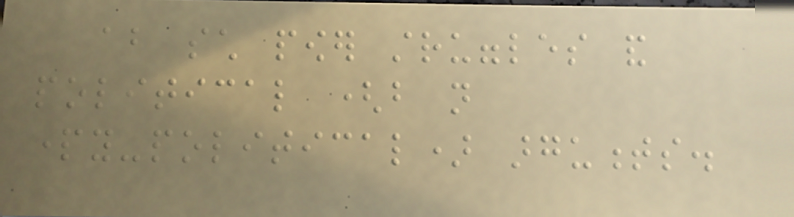about such power struggles and
political (but not
party-political) arguments.
